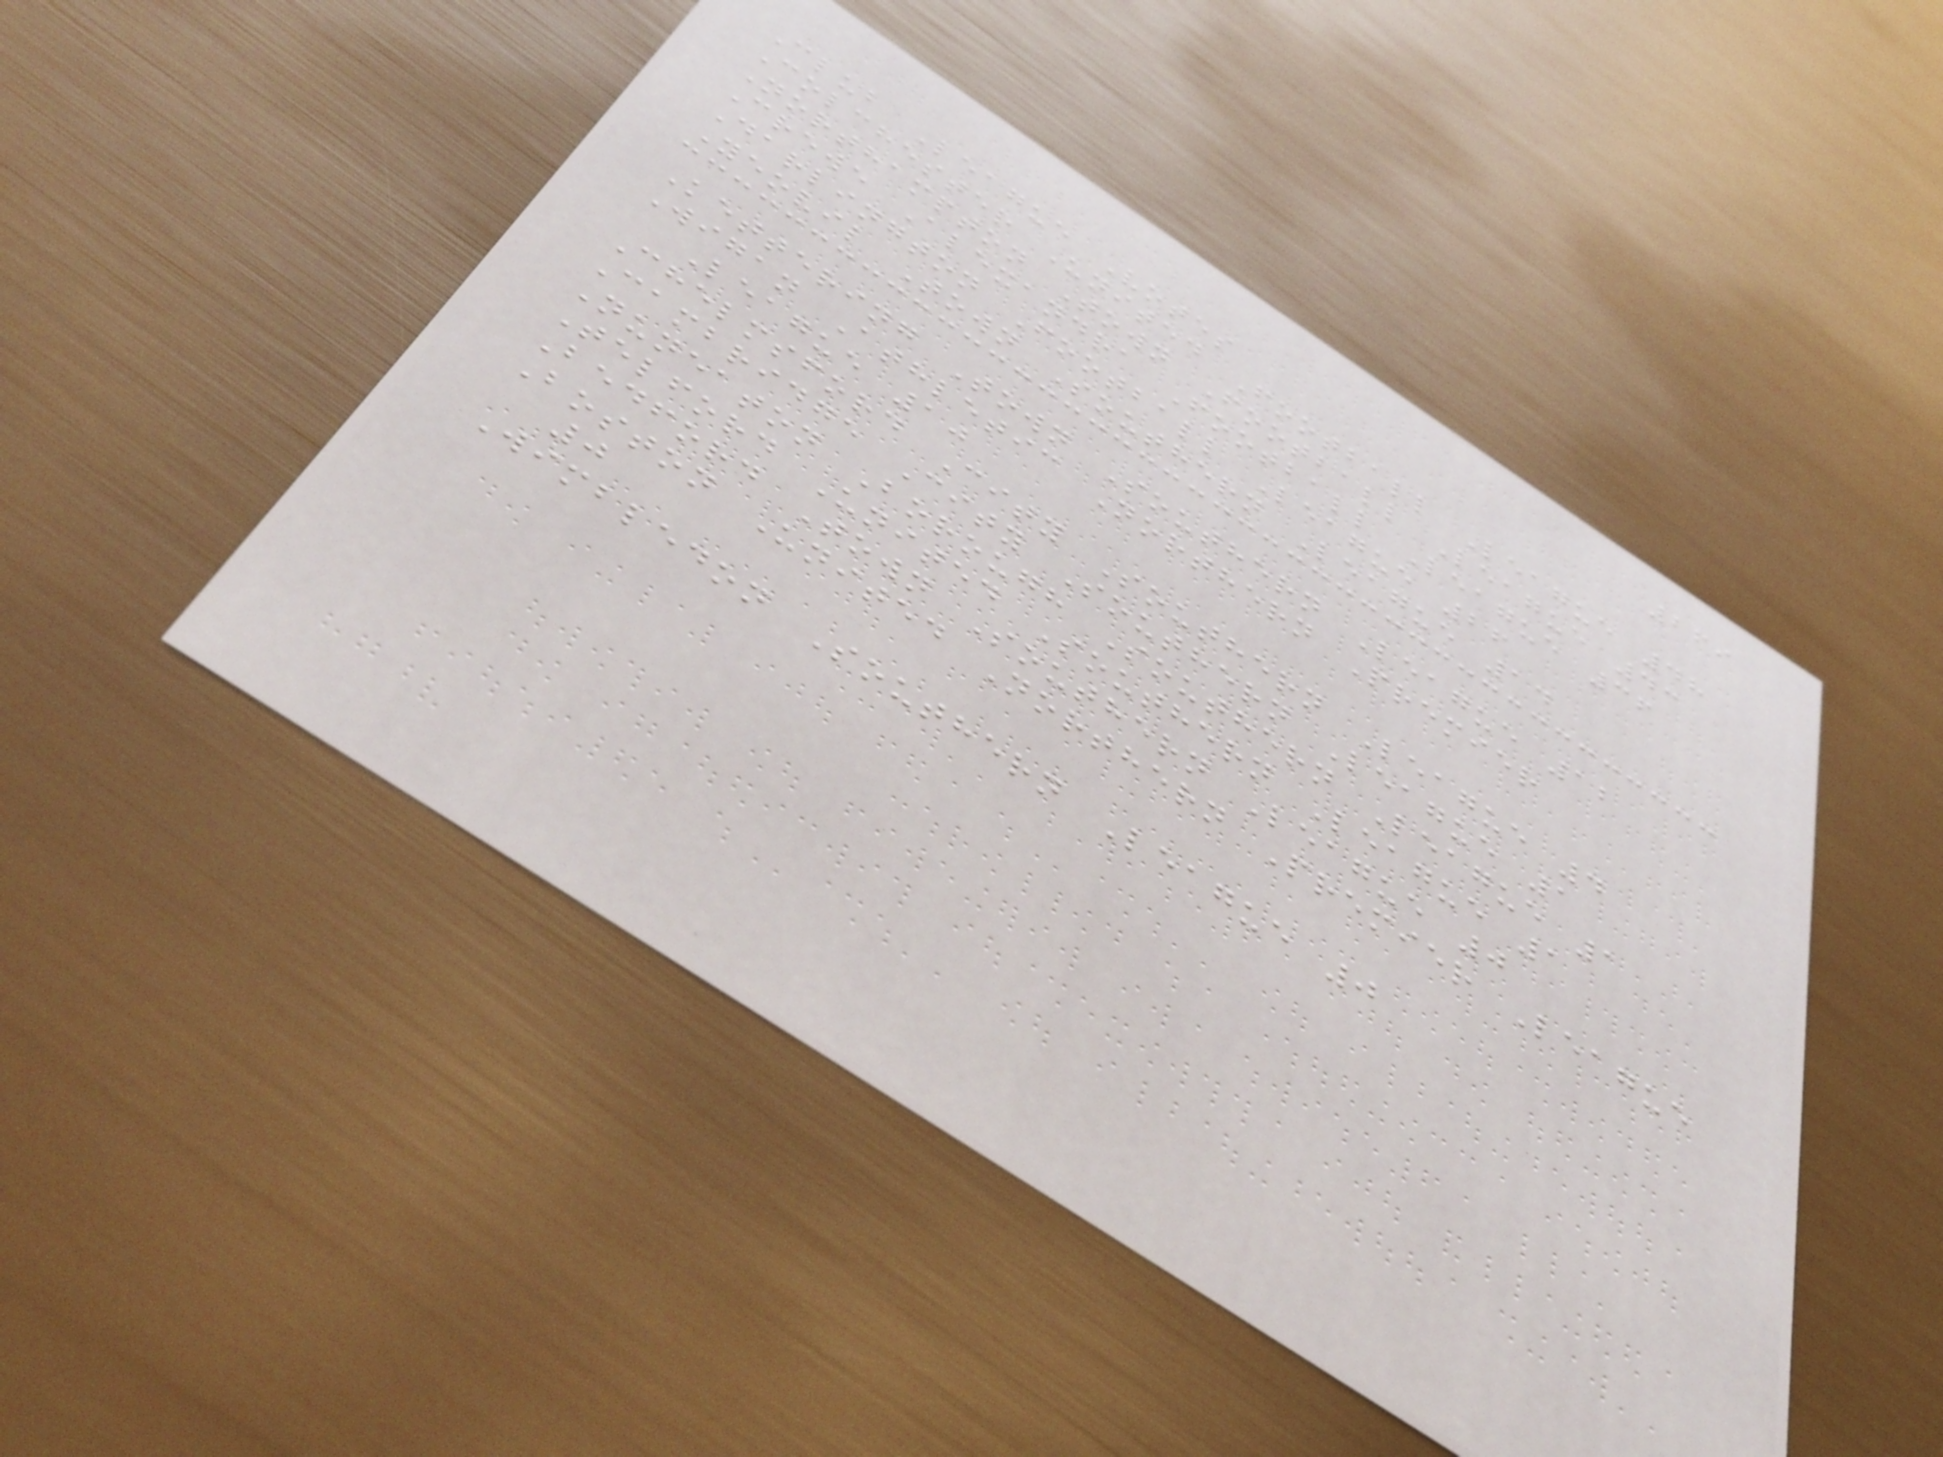269
Club League Votes
Colchester United Football League 48
Northampton Town Football League 43
Crewe Alexandra Football League 36
Darlington Football League 26
Yeovil Town Southern League 14
Kettering Town Southern League 12
Wigan Athletic Northern Premier
League 10
Chelmsford City Southern League 4
Cambridge City Southern League 1
Nuneaton Borough Southern League 1
Telford United Southern League 1
Bedford Town Southern League 0
Boston United Northern Premier League
0
Wimbledon Southern League 0
